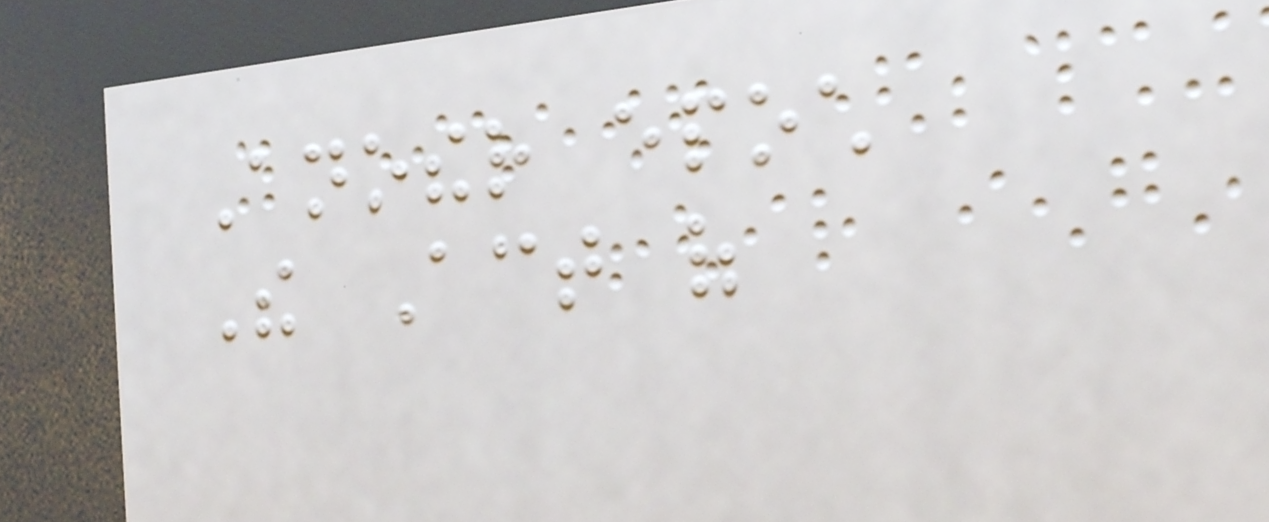Another epoch
The Act of
